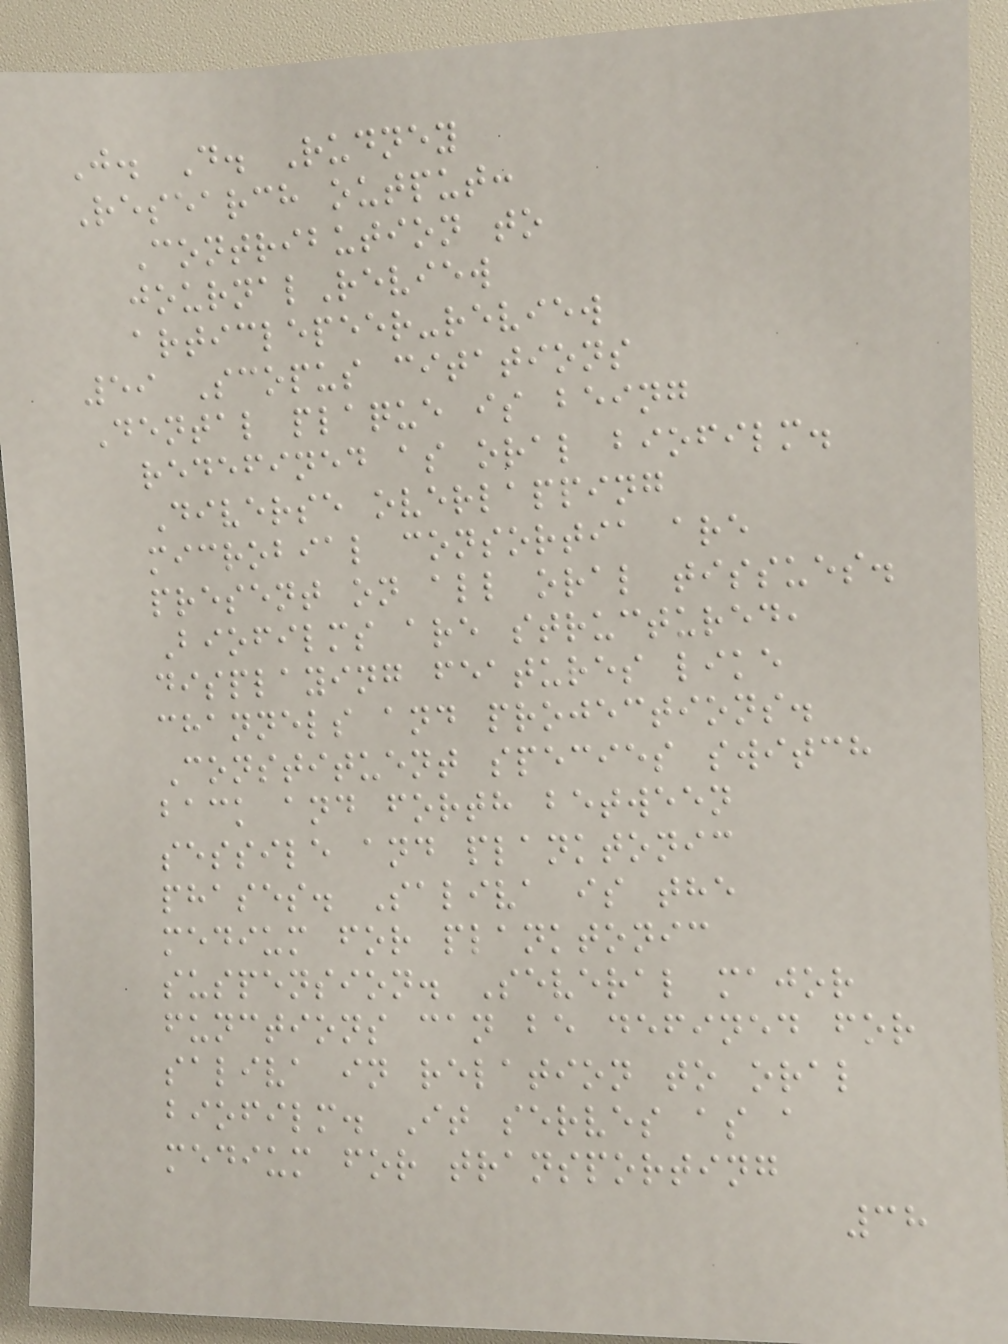J. D. Rudney
Research output:
Contribution to
journalReview
articlepeer-review
59 Scopus citations
Dental plaque is being
redefined as oral biofilm.
Diverse overlapping
microbial consortia are
present on all oral tissues.
Biofilms are structured,
displaying features like
channels and projections.
Constituent species switch
back and forth between
sessile and planktonic
phases. Saliva is the
medium for planktonic
suspension. Several major
functions can be defined for
saliva in relation to oral
biofilm. It serves as a
medium for transporting
38
